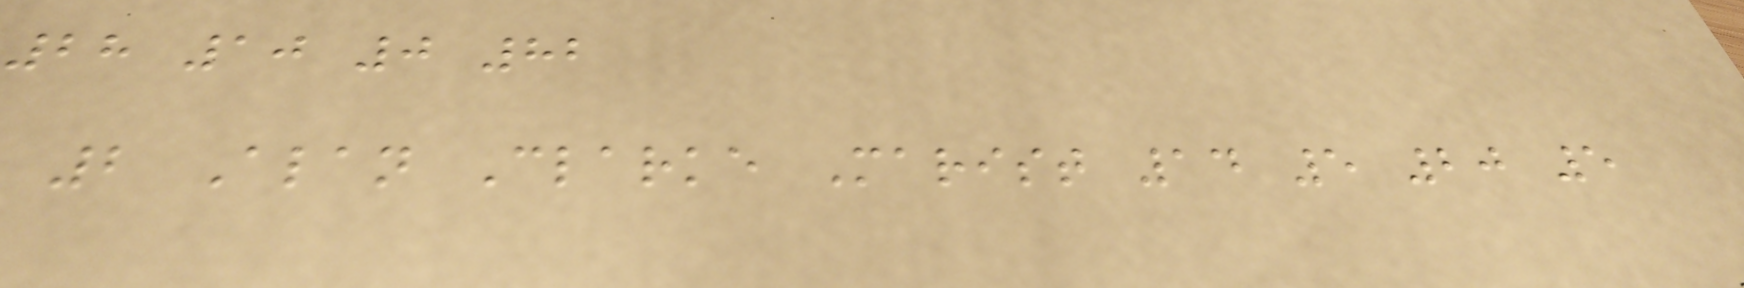28 10 0 82
2 Alan Clarke Marist 14 5 20 5
